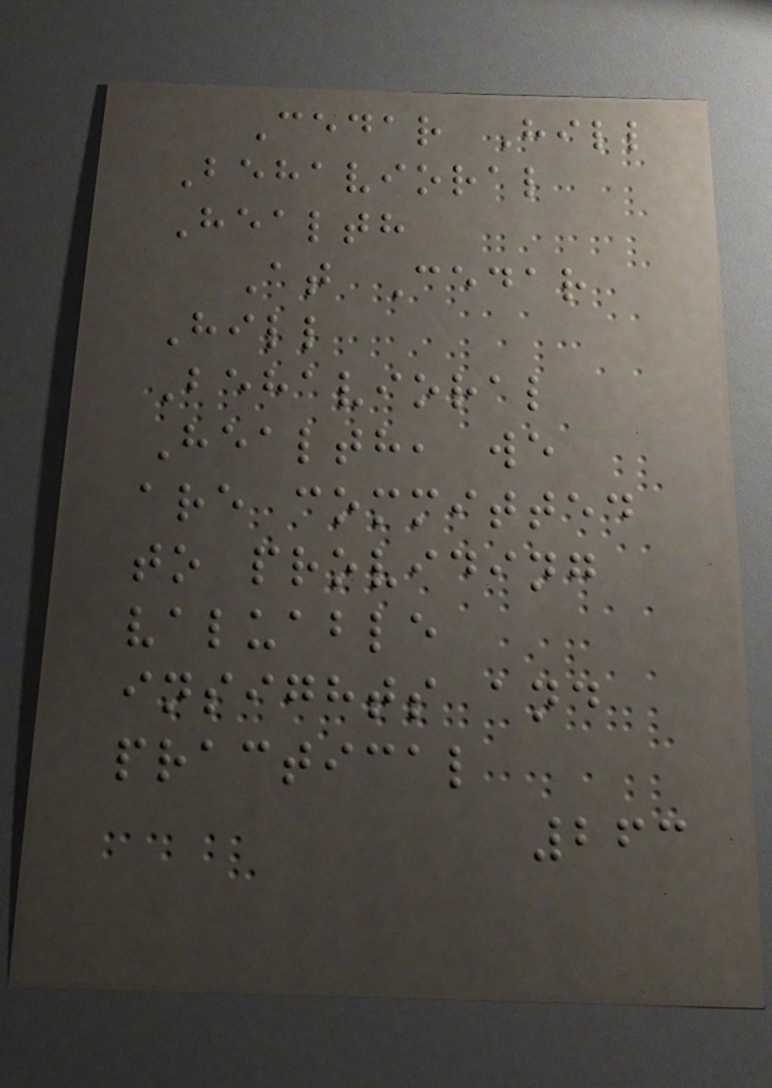Cedar Hill
Behavioral
Health
At Cedar
Hill
Behavioral
Health, we
are committed
to providing
valuable
insights and
practical
263
